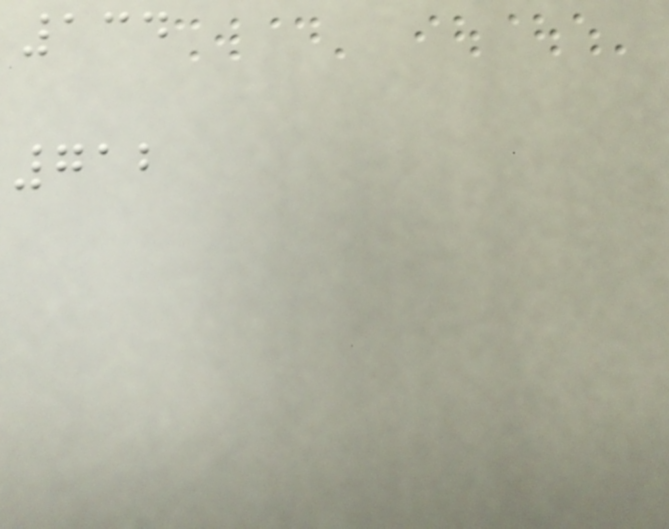134
712
